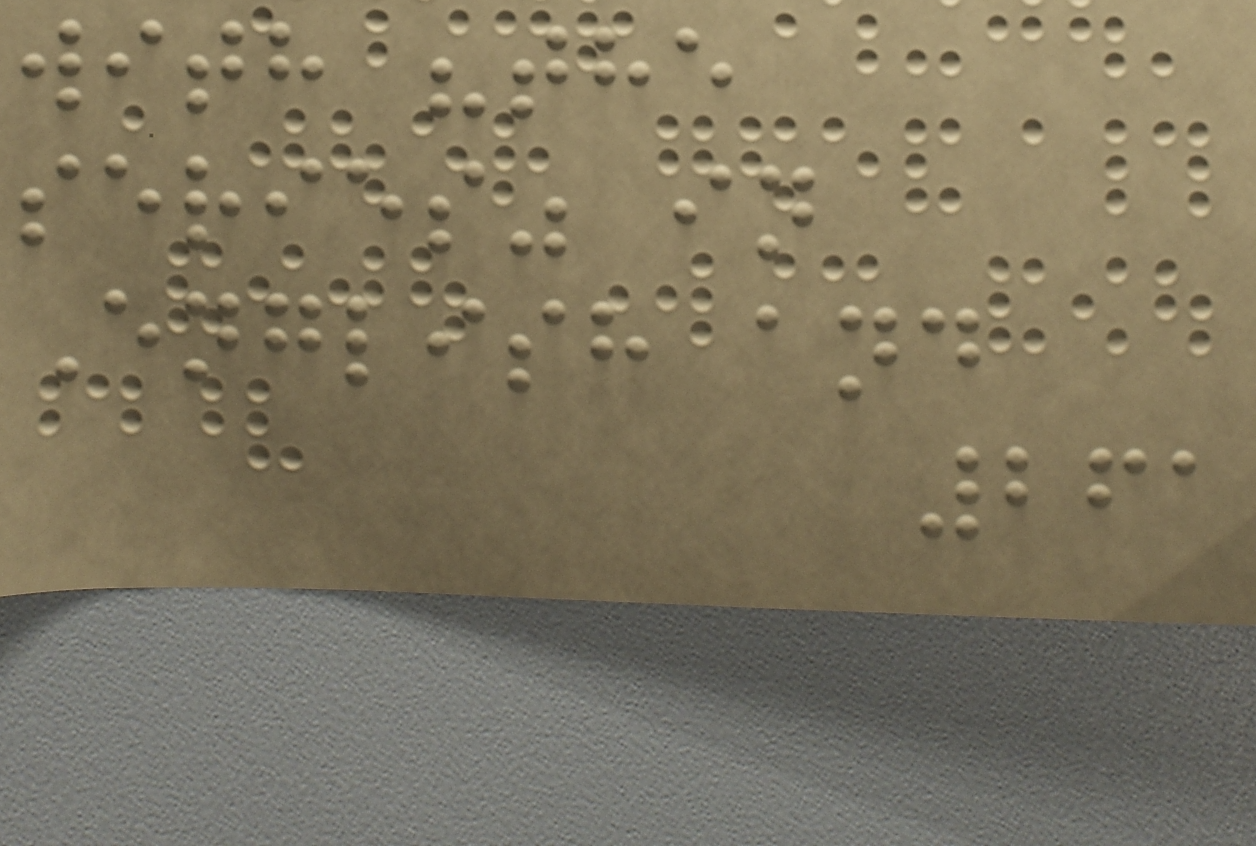with "the
series" in
English and
261
